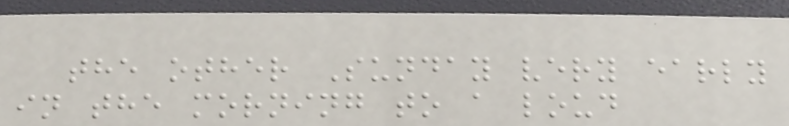the other Sunday very early
in the morning to a loud
